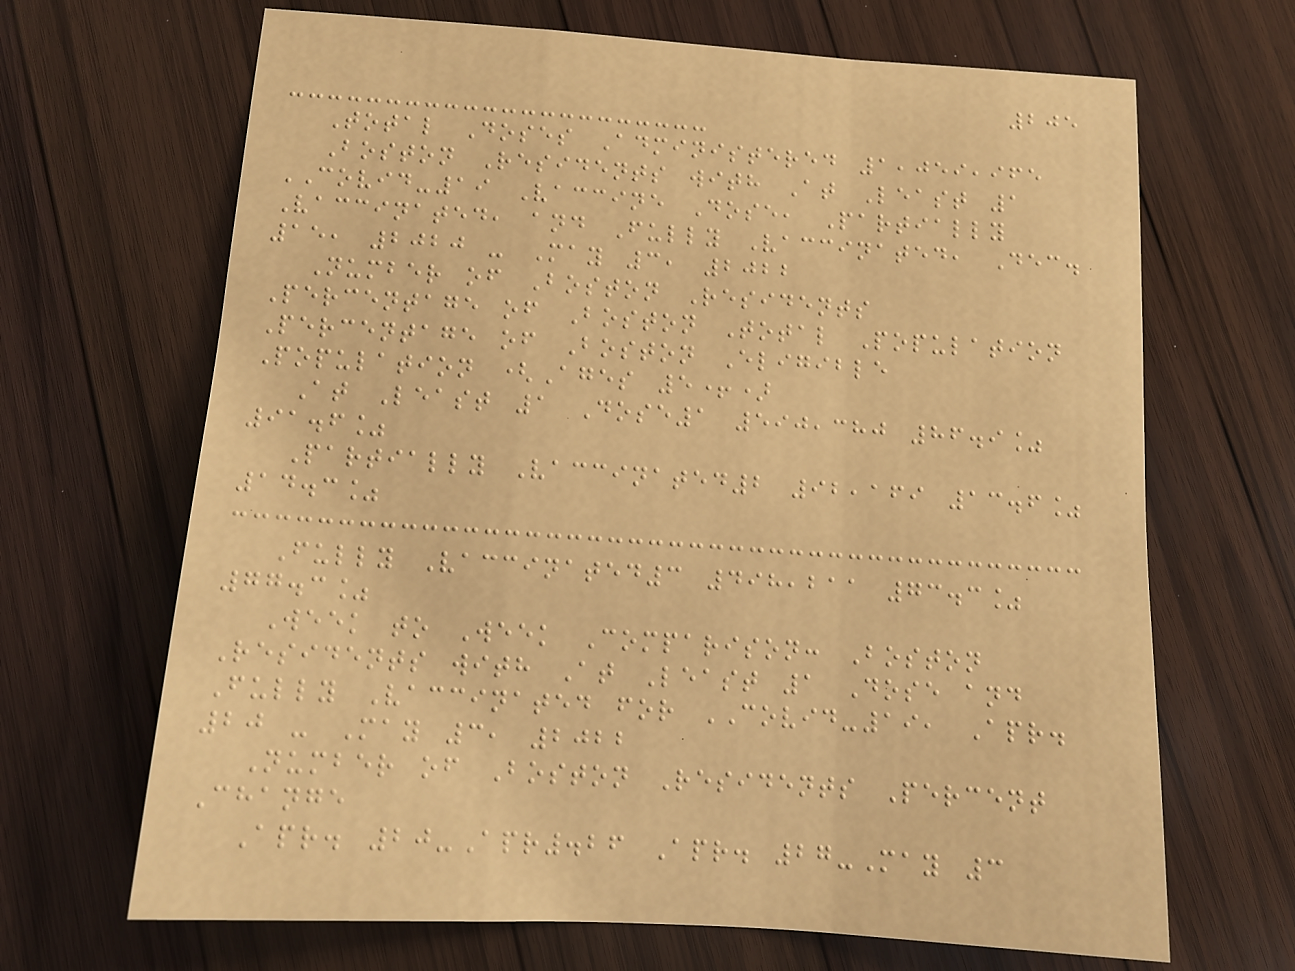205
Total Doses Administered 1,059,965
Boston Residents with At Least 1
COVID-19 Vaccine Dose, Partially
Vaccinated, and Fully Vaccinated, Dec.
15, 2020 - May 3, 2022
Number of Boston Residents
Percentage of Boston Total Population
Percentage of Boston Eligible
Population (Ages 5+)
At Least 1 Dose1 590,380 86.9%
91.6%
Partially Vaccinated2 92,169 13.6%
14.3%
Fully Vaccinated3 498,211 73.3%
77.3%
Week to Week Comparison: Boston
Residents with At Least 1 Dose and
Fully Vaccinated for COVID-19, Apr.
20 - May 3, 2022
Number of Boston Residents Percent
Change
Apr. 20-Apr.26 Apr. 27-May 3
